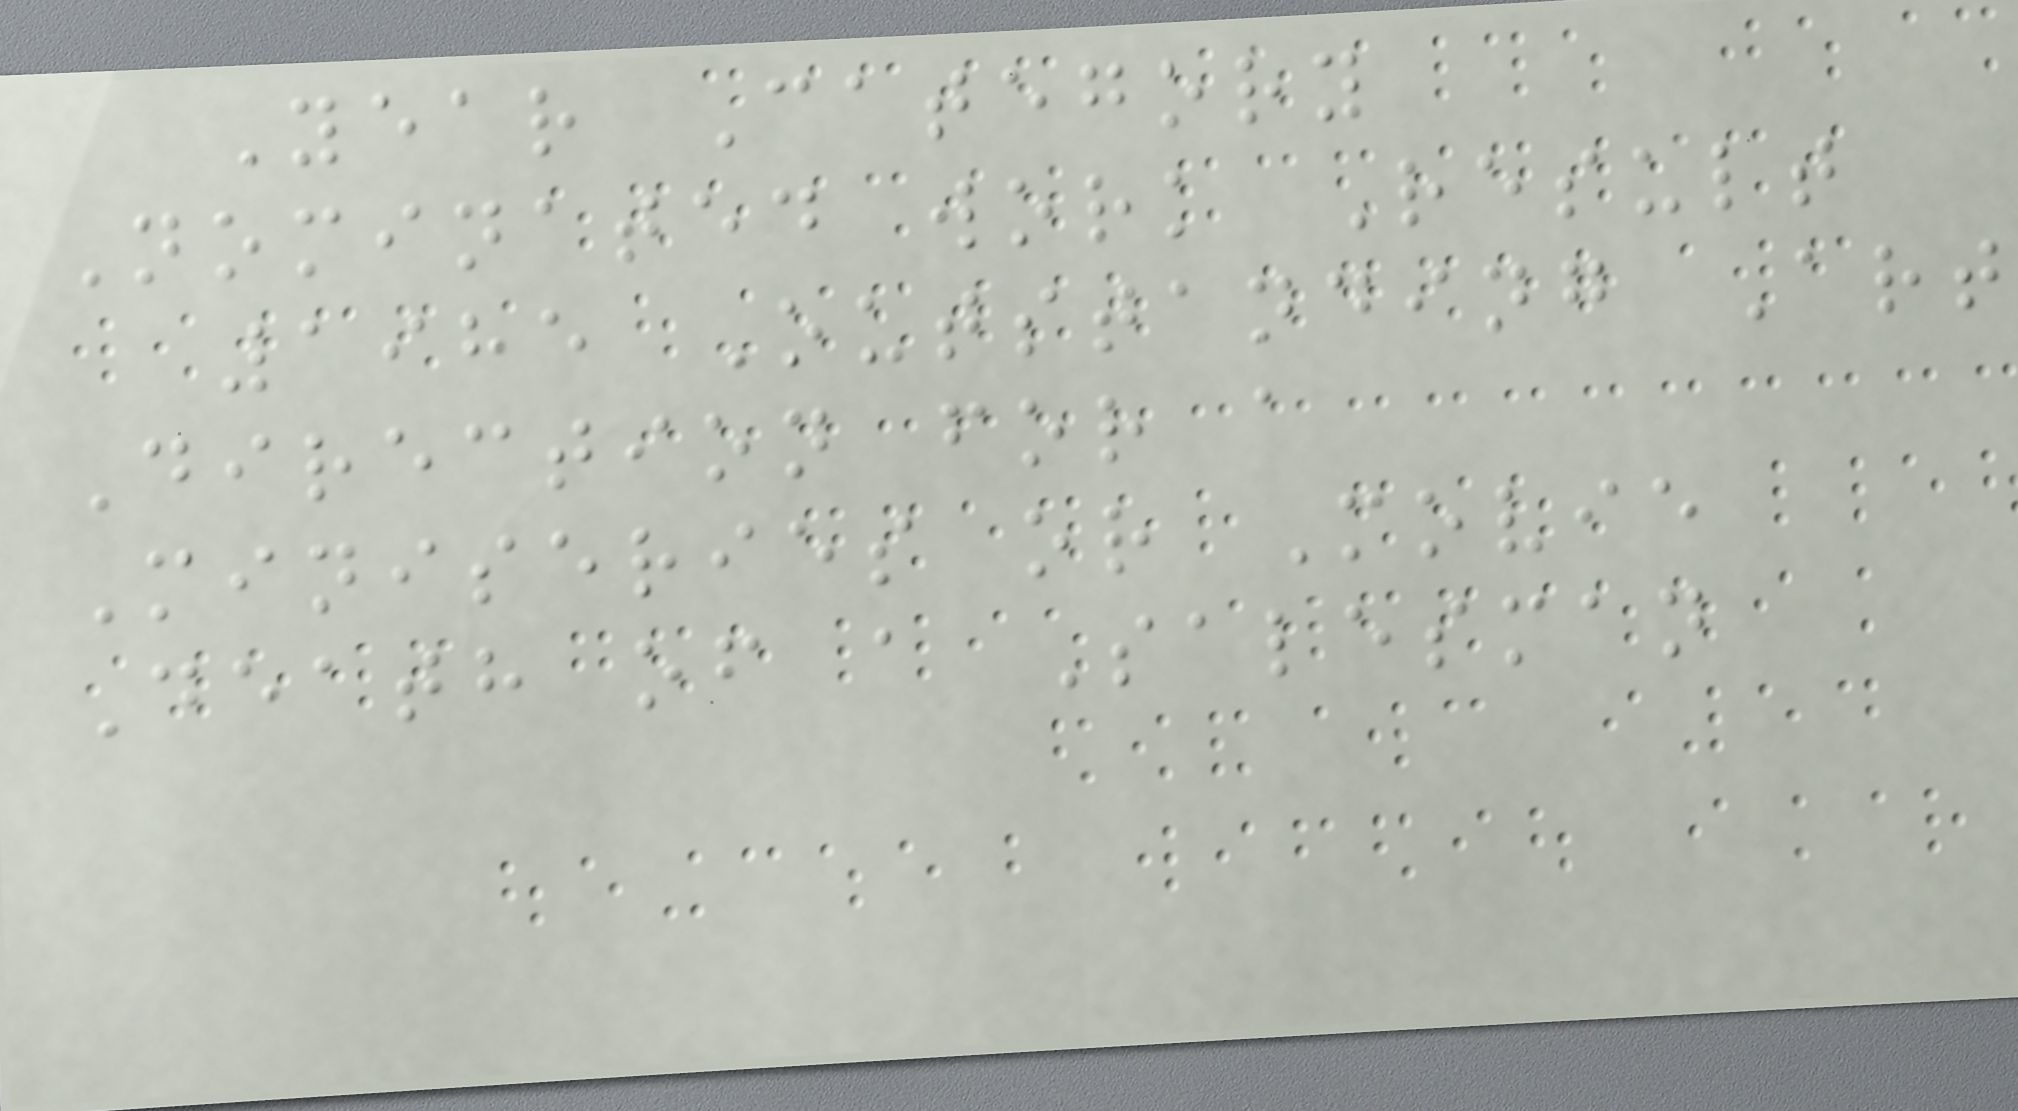Year Category
Nominated work Result
1985 Outstanding Art
Direction for a
Miniseries or Movie
Death of a Salesman
